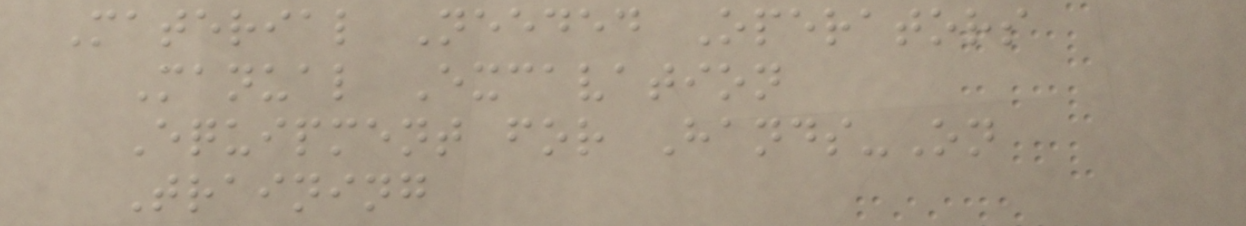Material Needed Operators
Manual Excavation
Equipment for Hands-On
Training
